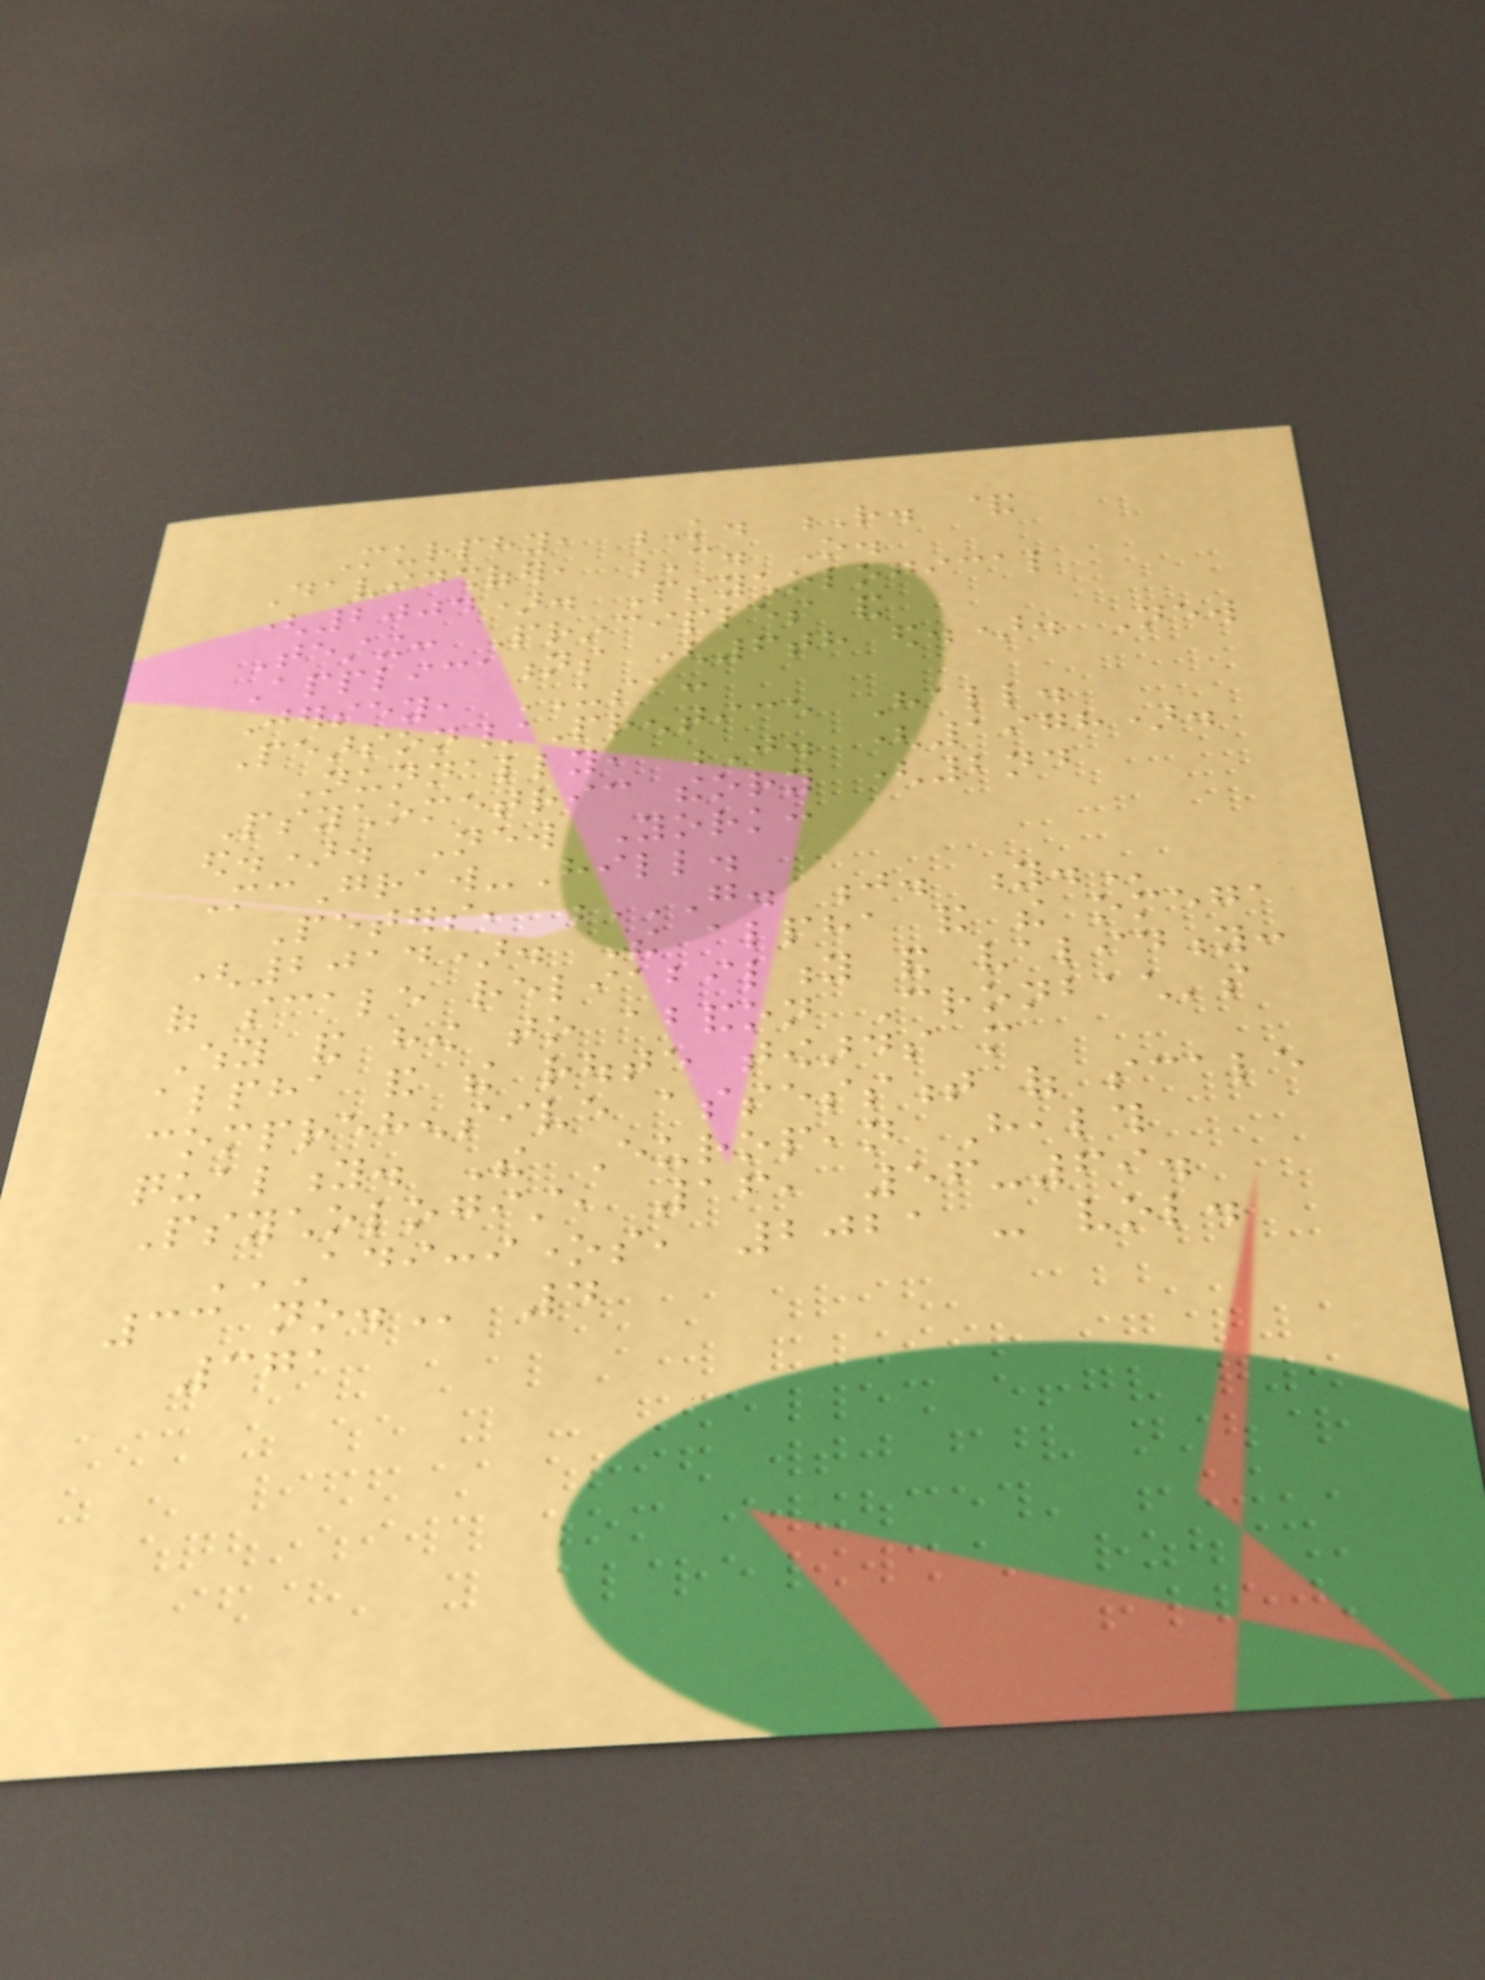Murphy, K. R. &
Davidshofer, C. O.
(2004). Psychological
Testing: Principles and
Applications (6th ed.). New
Jersey, USA:
Pearson/Prentice Hall.
Nunnally, J. (1978).
Psychometric theory (2nd
ed.). New York:
McGraw-Hill.
Peters, G. J. Y.
(2014). The alpha and the omega
of scale reliability and validity:
Why and how to abandon Cronbach's
alpha and the route towards more
comprehensive assessment of scale
quality. The European Health
Psychologist, 16, 56-69.
ADICCIONES, 2021 - VOL.
33 NO. 4
371
